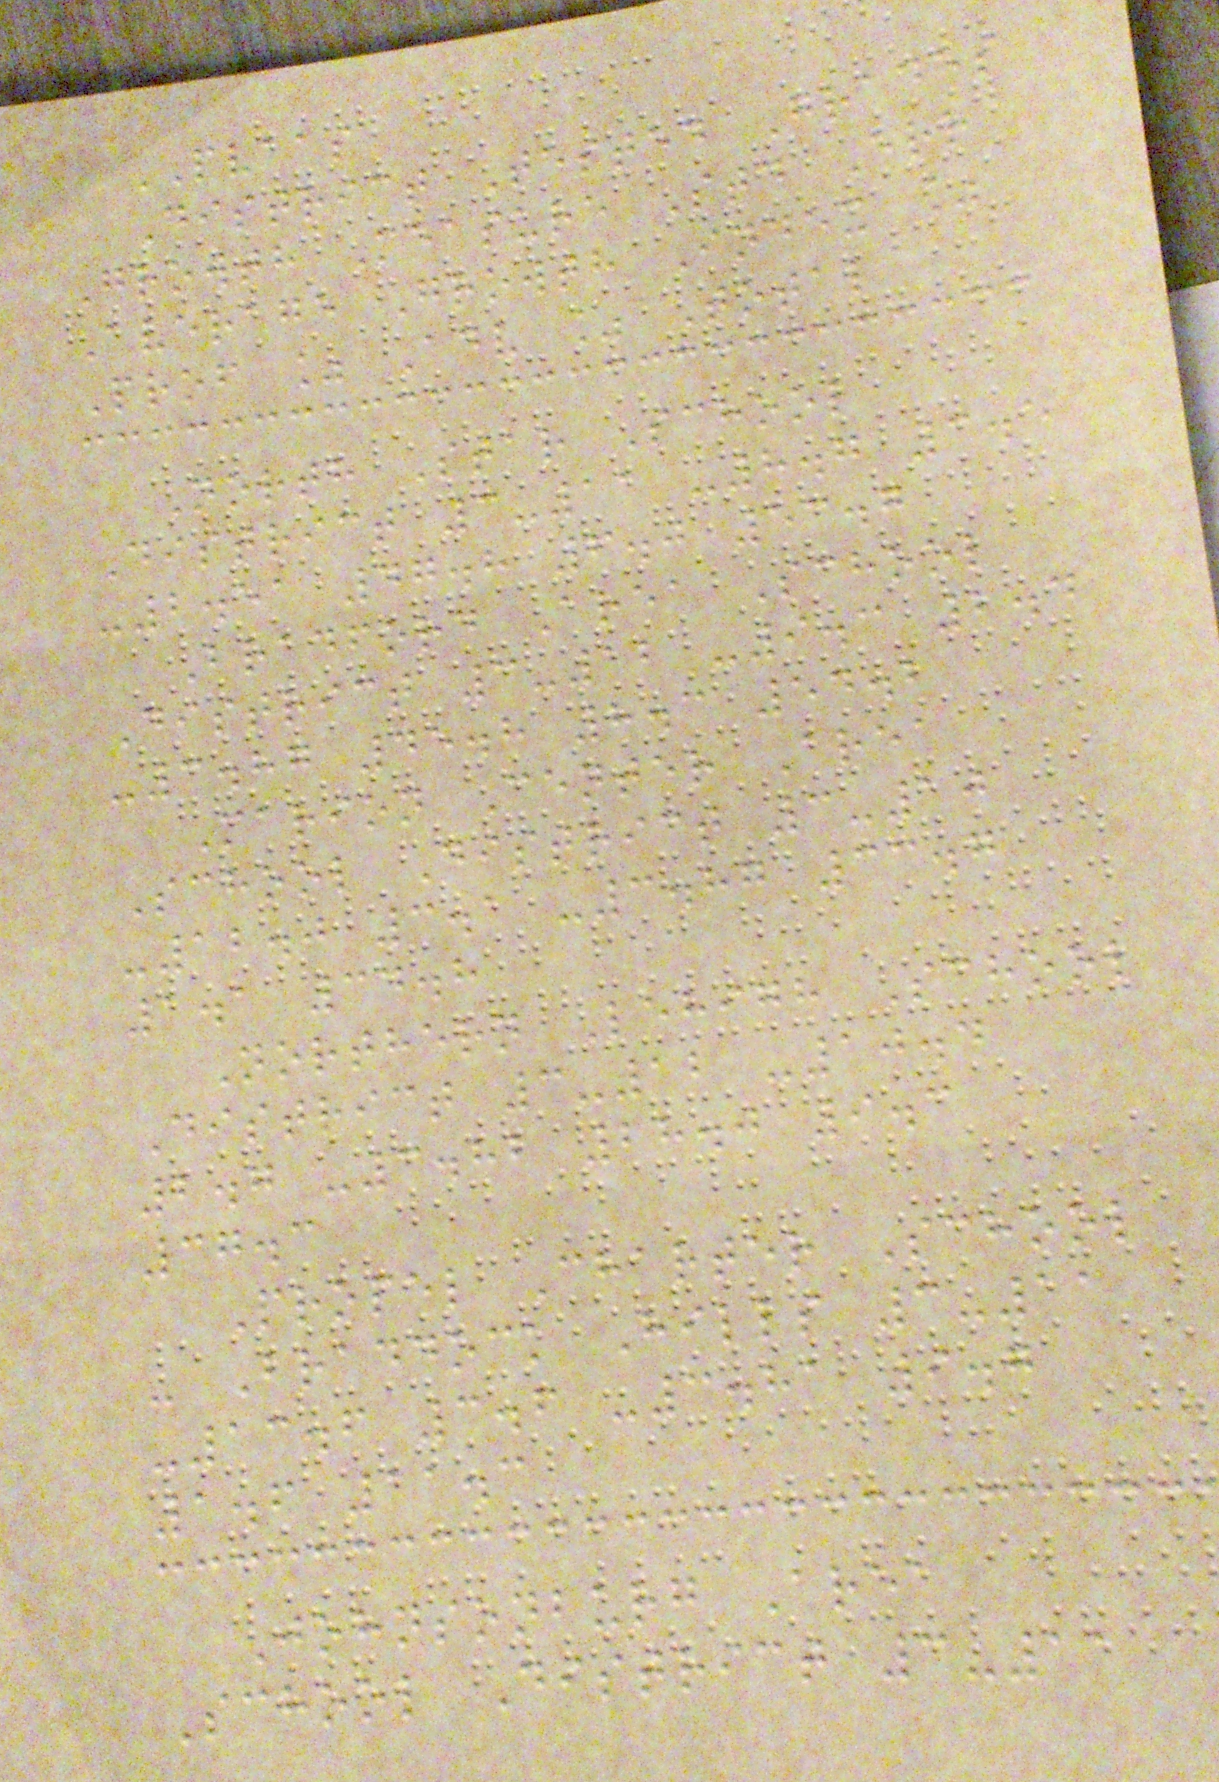PVAAS
District Tested Grades
Growth Measure Std Err
Average Growth Index %
Prof % Adv % Total
North Star School
District 3-11 -8.7 3.5
-2.51 47.8 6.0 53.7
Bradford Area School
District 3-12 -9.3 2.4
-3.87 45.8 8.3 54.2
Marion Center Area
School District 3-10
-12.0 3.1 -3.87 33.7
1.1 34.8
Northern Lehigh School
District 3-12 -10.4
2.7 -3.82 28.0 9.3
37.3
Propel Charter School
- Braddock Hills 3-11
-13.6 3.6 -3.81 9.7
1.6 11.3
Johnsonburg Area
School District 3-11
